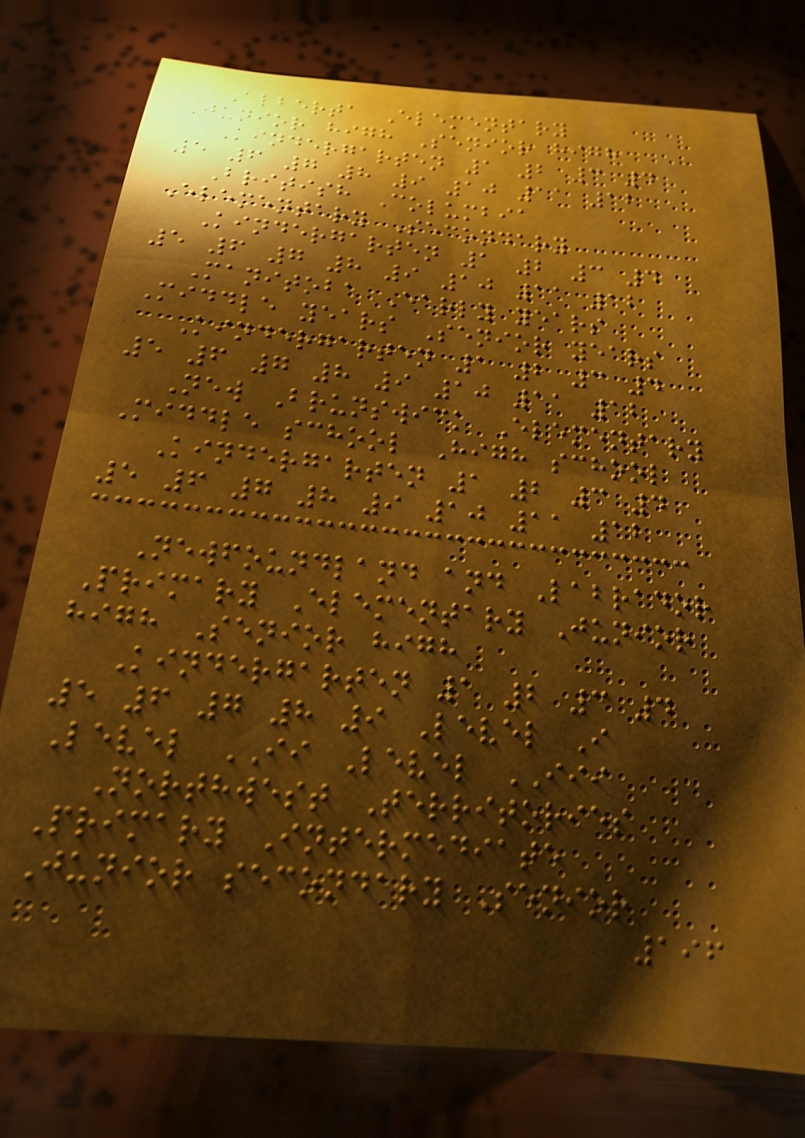Alberta Elementary
Junior high Senior high
Kindergarten 1 2 3 4
5 6 7 8 9 10 11 12
British Columbia
Elementary Secondary
Kindergarten 1 2 3 4
5 6 7 8 9 10 11 12
Manitoba Early years
Middle years Senior years
Kindergarten 1 2 3 4
5 6 7 8 9 10 11 12
New Brunswick Elementary
Middle school High school
Kindergarten 1 2 3 4
5 6 7 8 9 10 11 12
Newfoundland and Labrador
Primary Elementary Junior
high Senior high
Kindergarten 1 2 3 4
5 6 7 8 9 Level I
Level II Level III
Northwest Territories
Primary Intermediate
Junior secondary Senior
196
